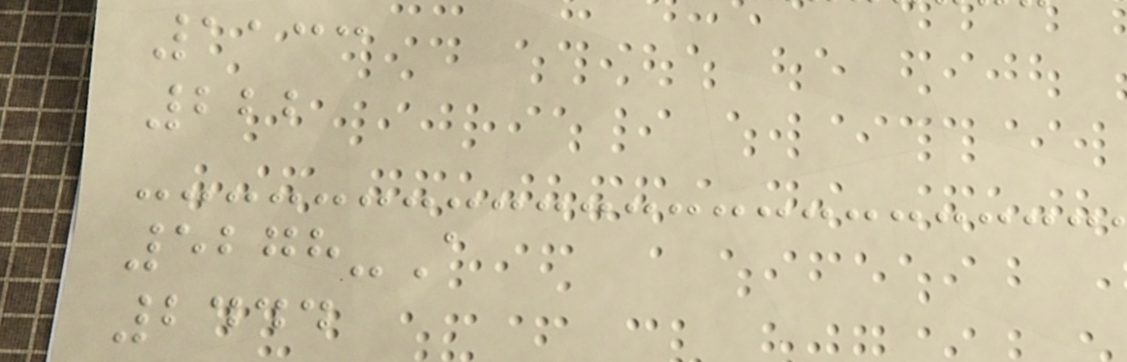1133
222
5278-A
2444
